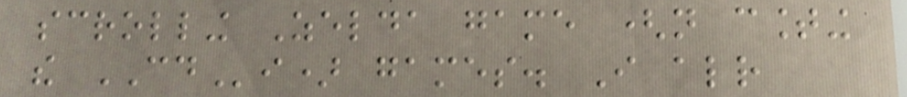scrolling Zelda game (not counting
the CDi) games. I already
